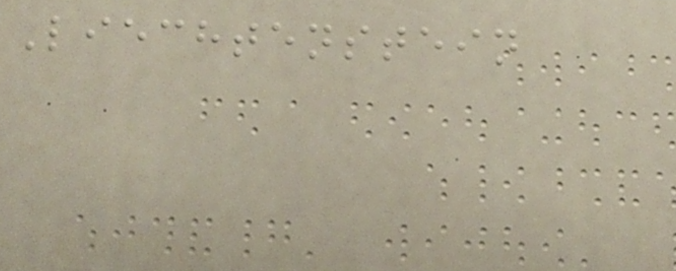Liechtenstein
